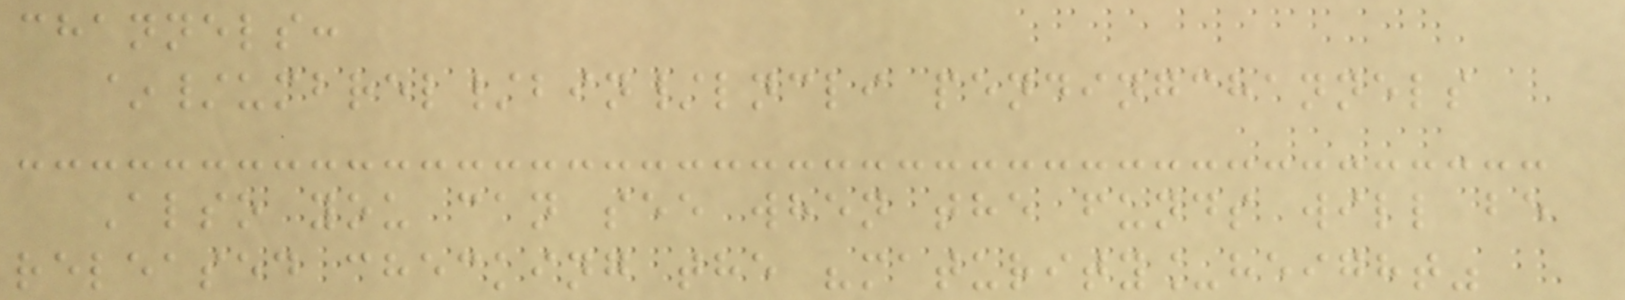channels:
~/umbrel/bin/lncli pendingchannels
Also you can see when the funds will be
released checking the "maturity_height"
